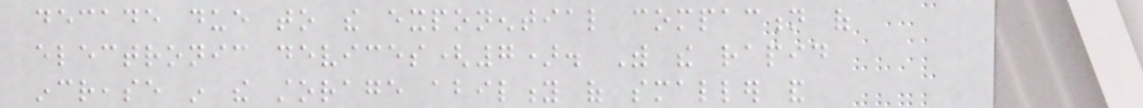decade due to the exponential compaction of
electronic devices(7). With the rapid
increase in the storage ability of smaller and
